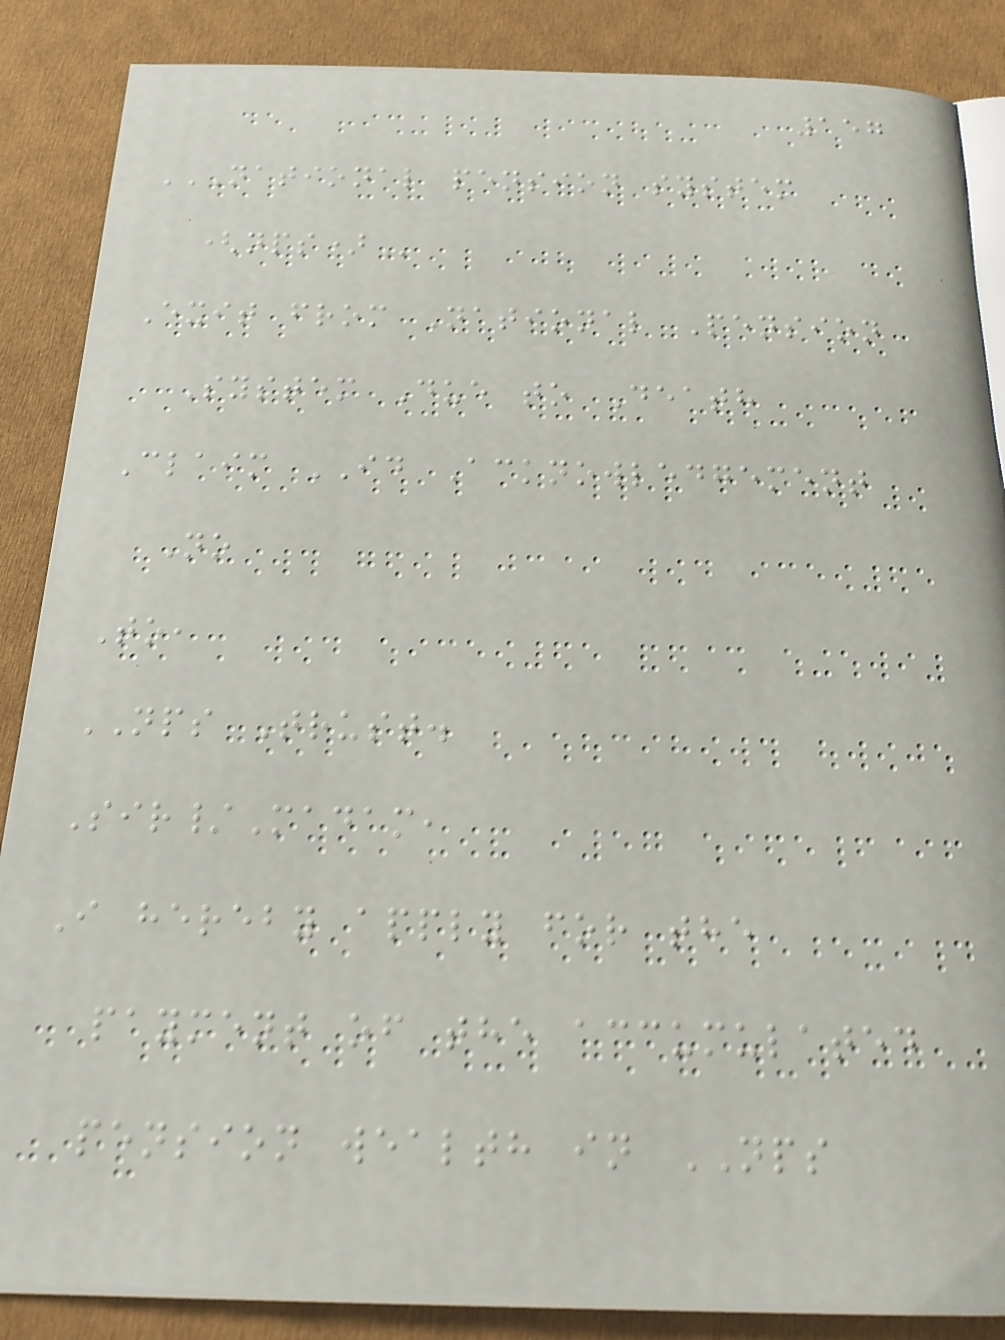157
NATIONAL PENSION SYSTEM
(NPS)
Exit from National Pension
System Due to Death
Claim ID Acknowledgement
No
To,
NPS Trust.
Sir/Madam,
I hereby apply for the
payment of the accumulated
pension wealth in NPS
